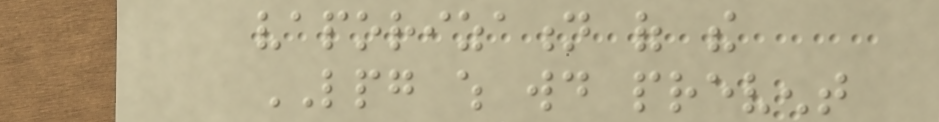vaporization of the
LPG which would prevent
